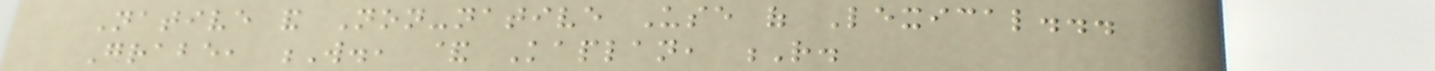Native and Non-native Use of Lexical...
Grabe, W., & Kaplan, R.
